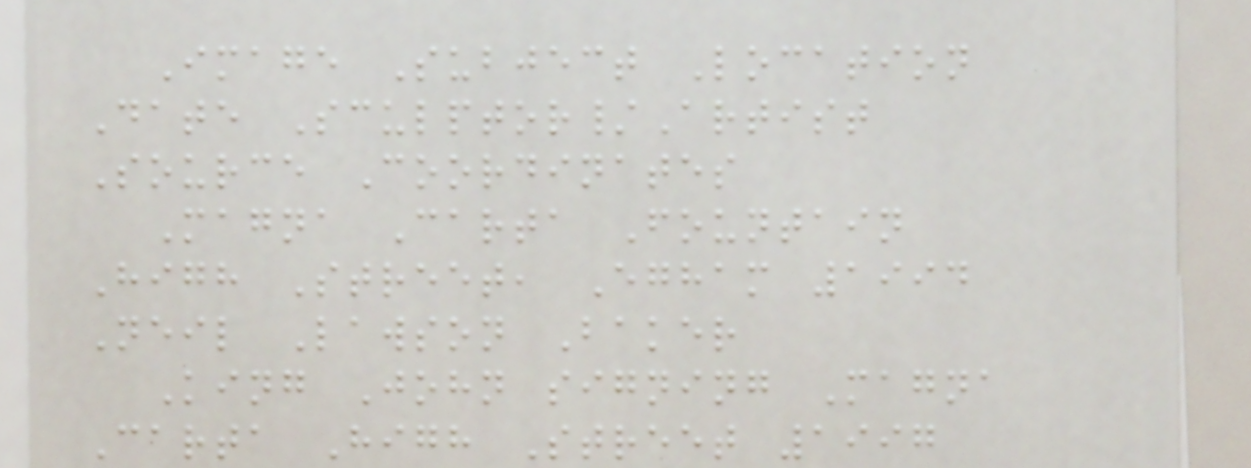Image Subject Location
Date Sculptor/Artist
Source Coordinates
Magna Carta Fountain
High Street, Egham 1994
Neil Lawson Baker
King John signing Magna
Carta High Street 1997
